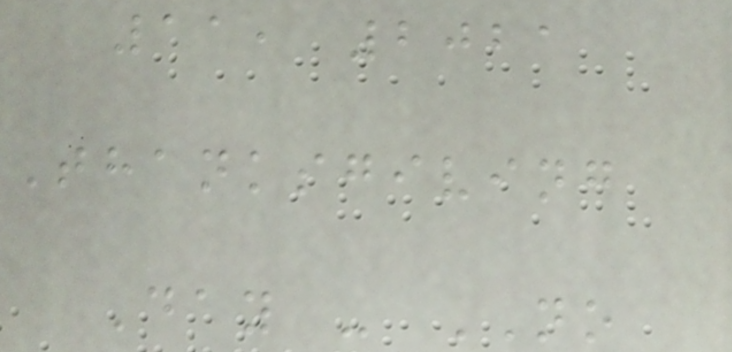11, 2021
Thanksgiving
Day - NO
